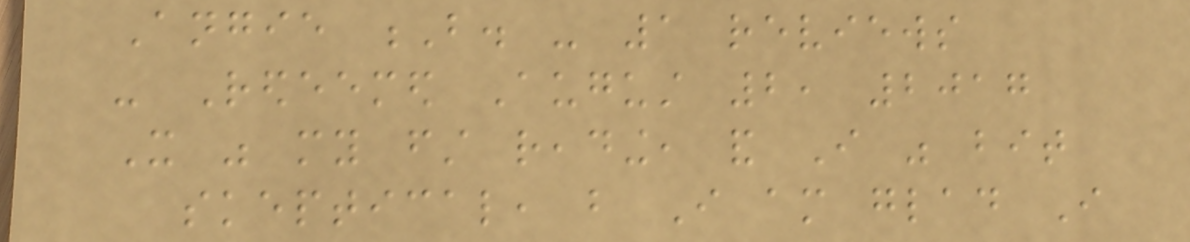Angie B. - 1 reviews
- Redeemed August 2, 2017
It was my first reading, and I was bit
skeptical, but I am glad I
